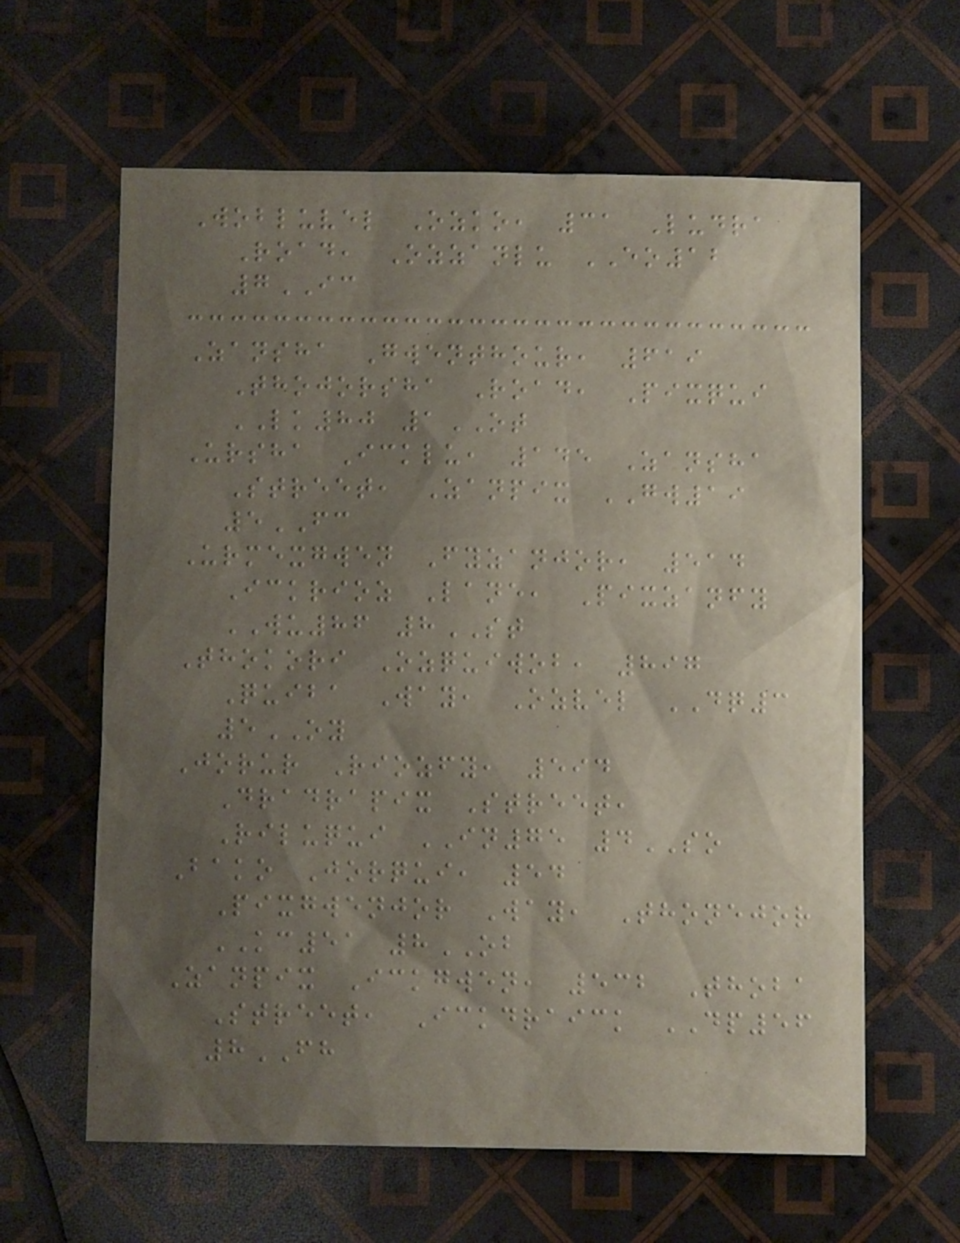Wobluvel Ozko, 31 Ludra
Road, Ozzanlu EO12
7IC
Zansha Gwenthour, 619
Thojorsha Road, Pixqui
LK80 1OT
Ursha Icklu, 145 Zansha
Street, Zanpix GW19
5FC
Urmexgwen Fyzanjor, 514
Ickrioz Lane, Pixzanfy
WU86 8ST
Thokori Ozquiwob, 897
Quiba Way, Ozvel DQ3
5OY
Jorur Riozfy, 594
Dradrapix Street,
Riluqui IN75 4SO
Bako Jorqui, 54
Pixgwenjor Way, Thonejor
KC51 8OB
Zanpix Ickgwen, 532 Thoba
Street, Ickdraick DP56
8FH
